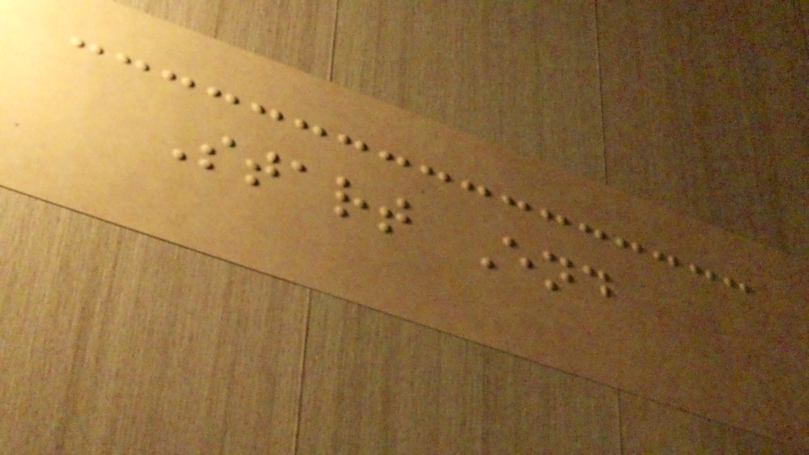Start End
